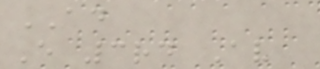AD
E 3rd Av
